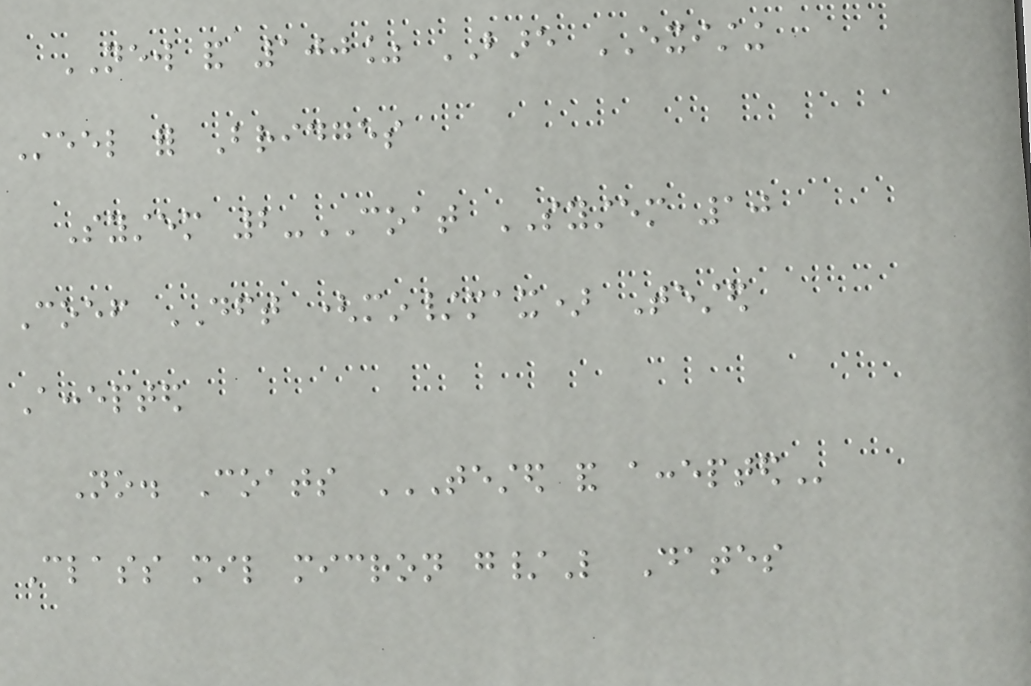NEW and 100% BARE EXISTING
Steel for Bridges
System 2-COAT SYSTEM 10
Coef DFT (min/max) Tested
Accepted
No. Coats TESTED AND ACCEPTED
Class mil micron g/L Dates
